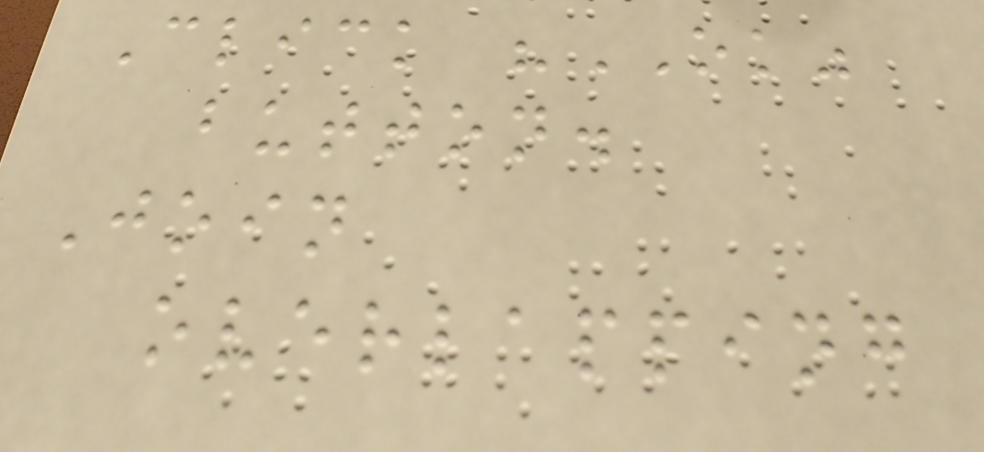Click "OK"
button.
Join
overlapping
